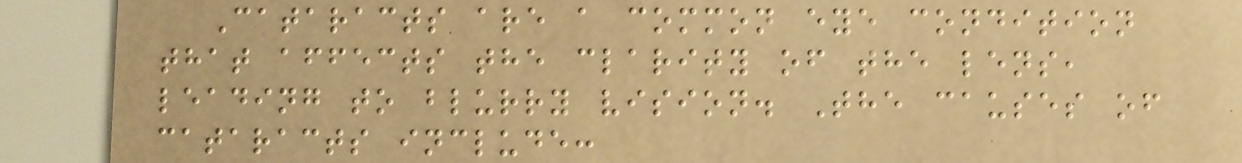Cataracts are a common eye condition
that affects the clarity of the lens,
leading to blurry vision. The causes of
cataracts include:
